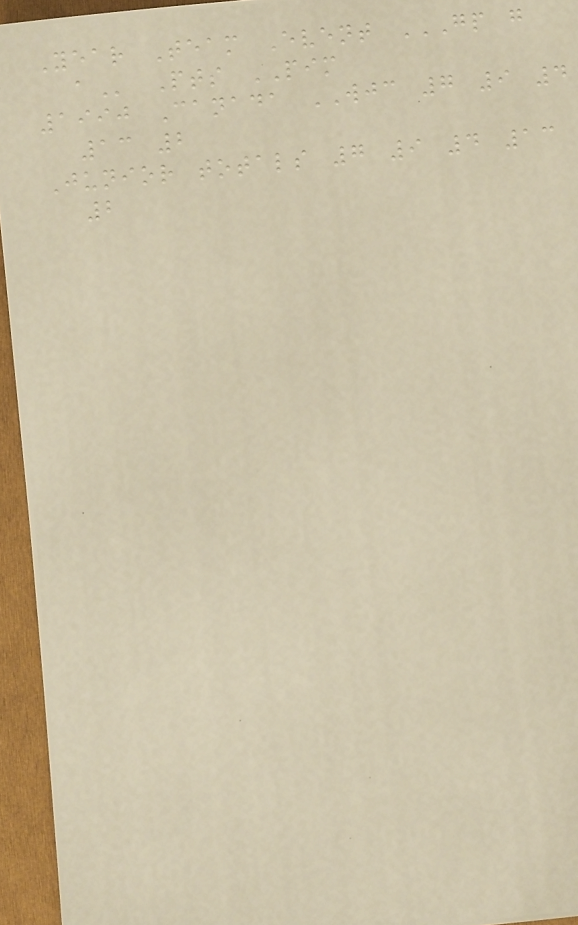Year Team Event GP G
A Pts PIM
1990 Canada WJC 7 9 4
13 2
Junior totals 7 9 4 13
2
